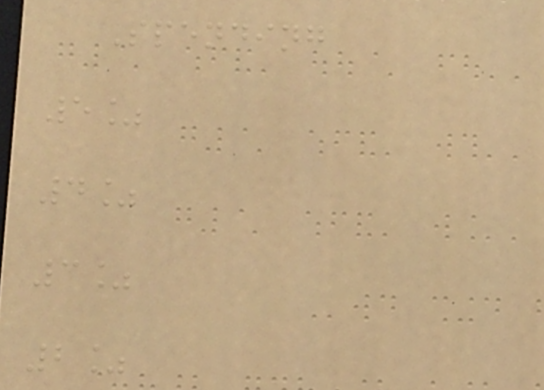Spending
5%
4%
3%
2%
